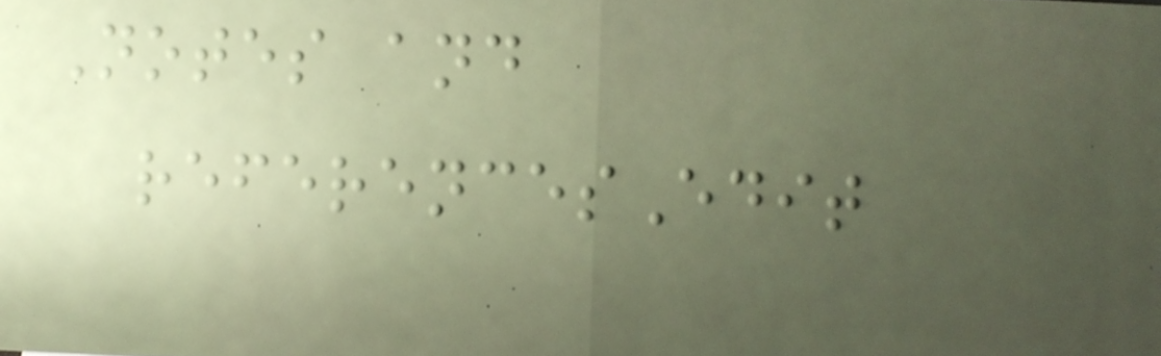Notes and
referencesEdit
